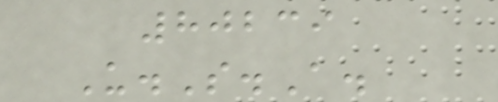80239
U.S.A.
